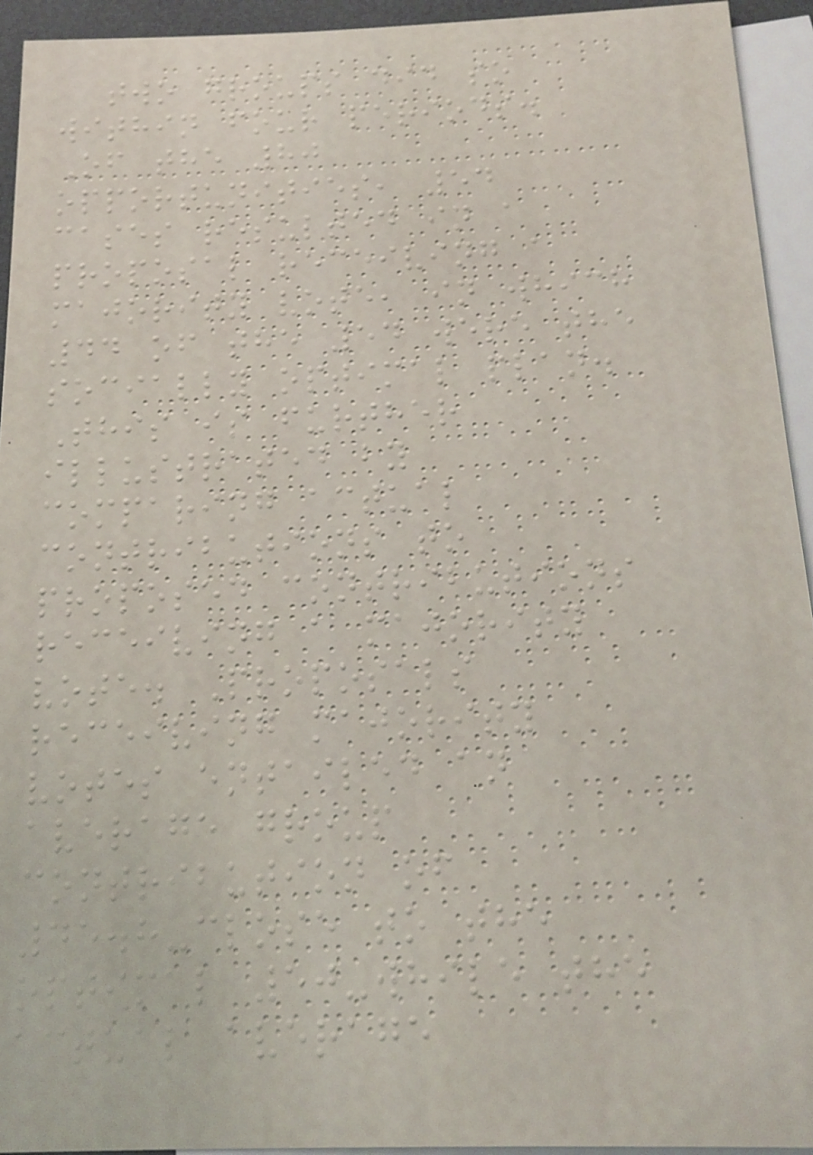two groups did so
within four periods.
Of the 80
opportunities, 54
cases resulted in a
proposal receiving a
majority vote, in which
44 of the 54 were the
socially optimal plan.
This is further
illustrated by
comparing actual
contributions to
proposed contributions
receiving a majority
vote. Proposals
receiving majority
votes entailed an
average group
contribution of
45.8-close to the
optimal 50-while the
actual average
